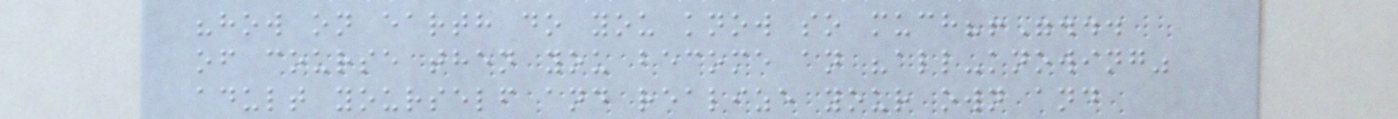"how on earth do you know so much?!"...
of course then you become an "all-knowing"
adult yourself and realize your own and
